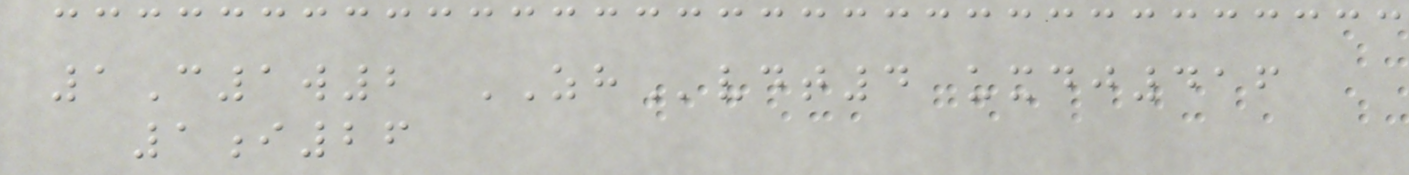1C1w2 ZHvdt4 uxdj416
1i26
